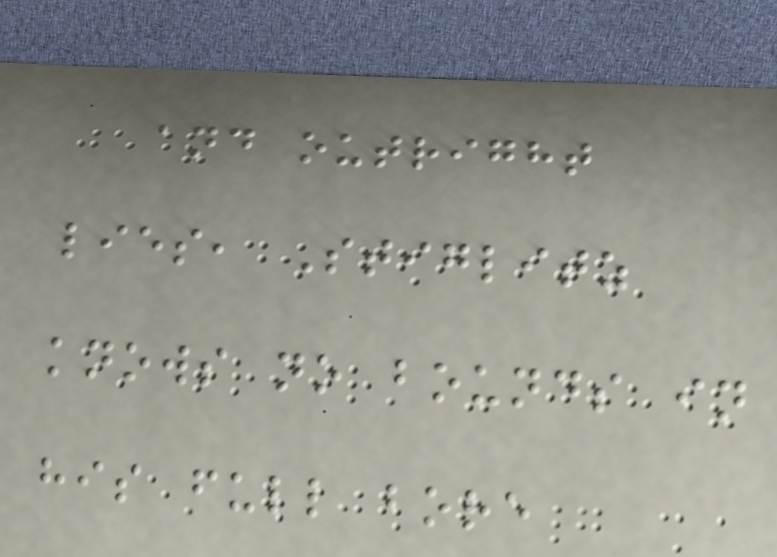and outright
lies, Stiglitz
knows no bounds in
his full bore
